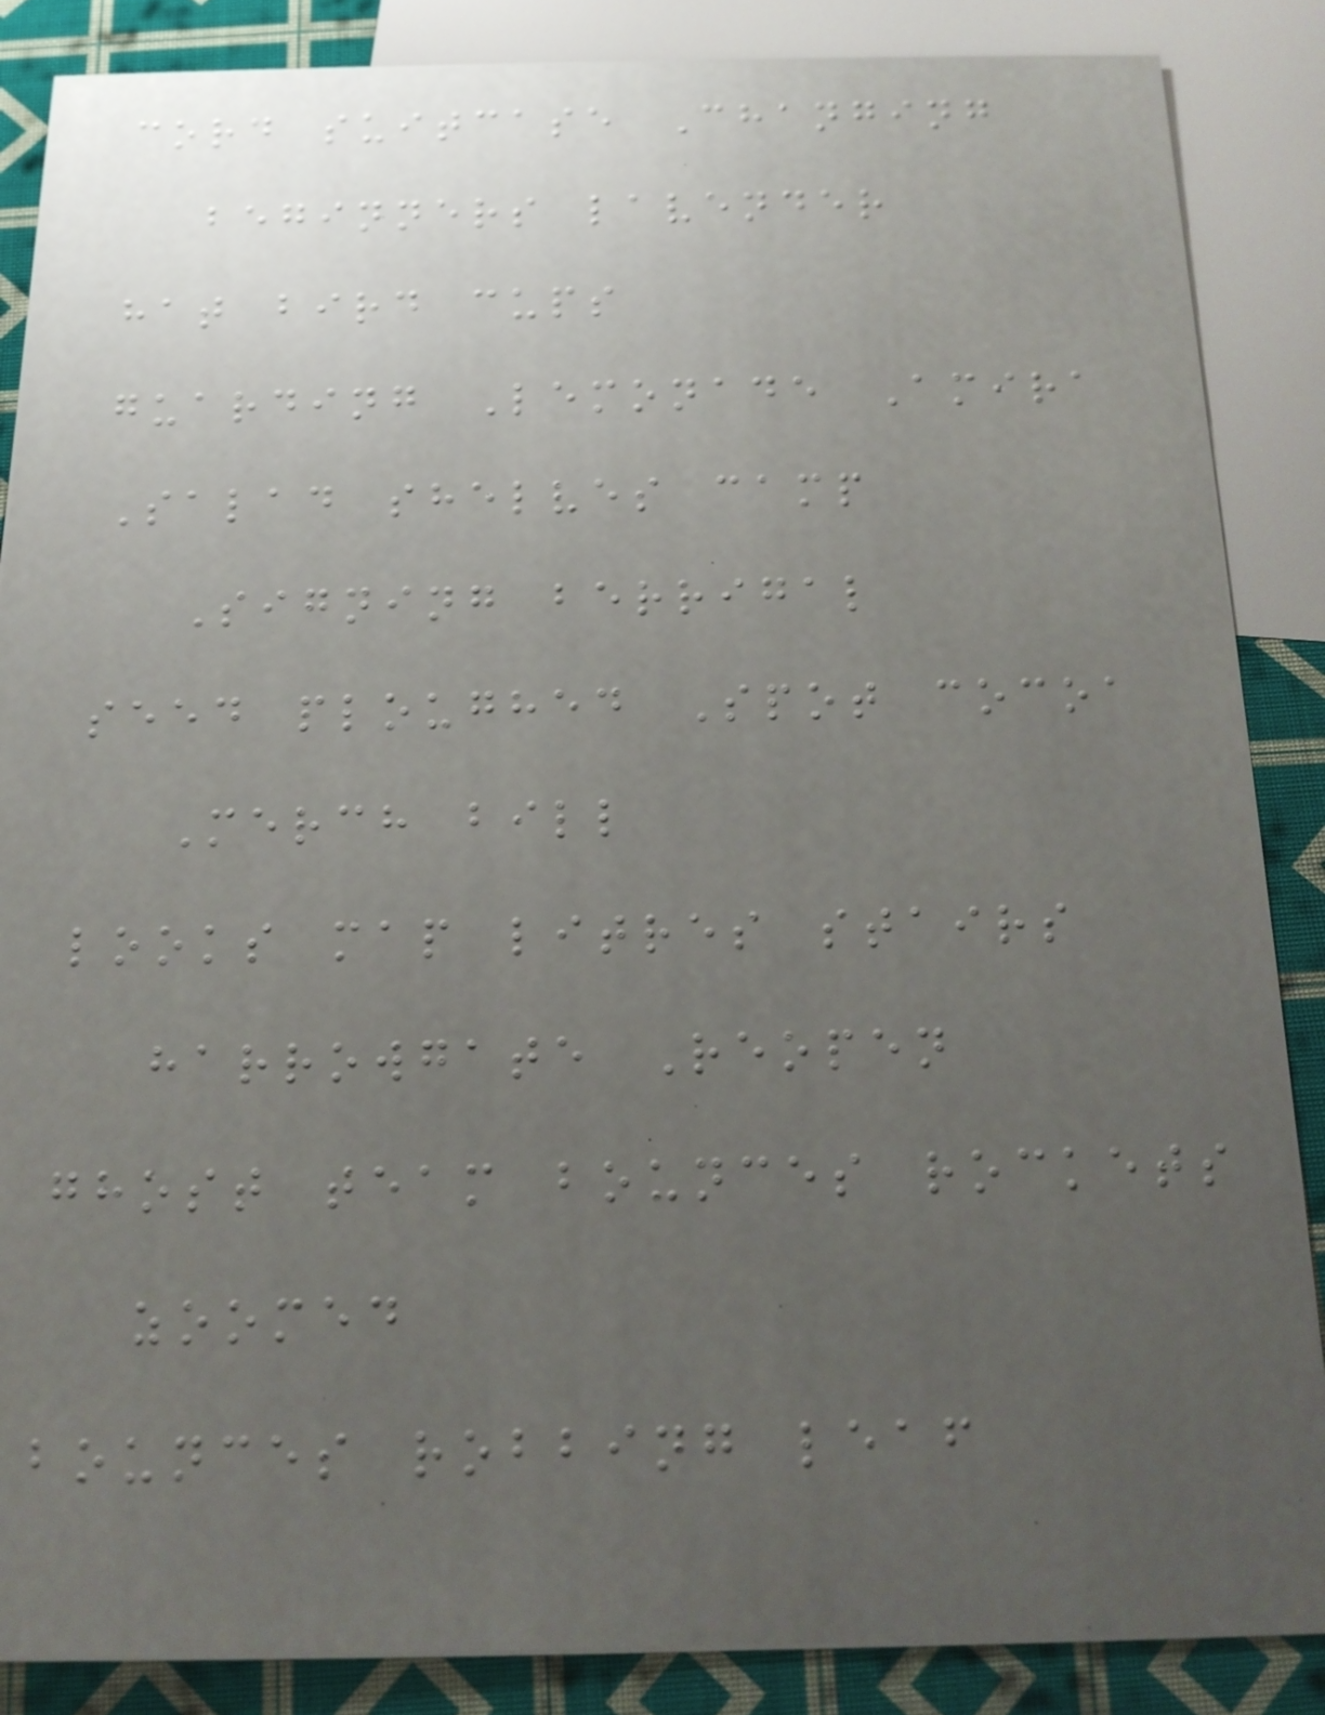cord suitcase Changing
beginners lavender
hat bird cups
guarding Lemonade Amira
Salad shelves camp
Signing berrigal
seed ploughed Spot cocoa
Merch bill
looks map litres stairs
harrowgate Reopen
ghost team bounces rockets
zoomed
bounces robbing leaf
